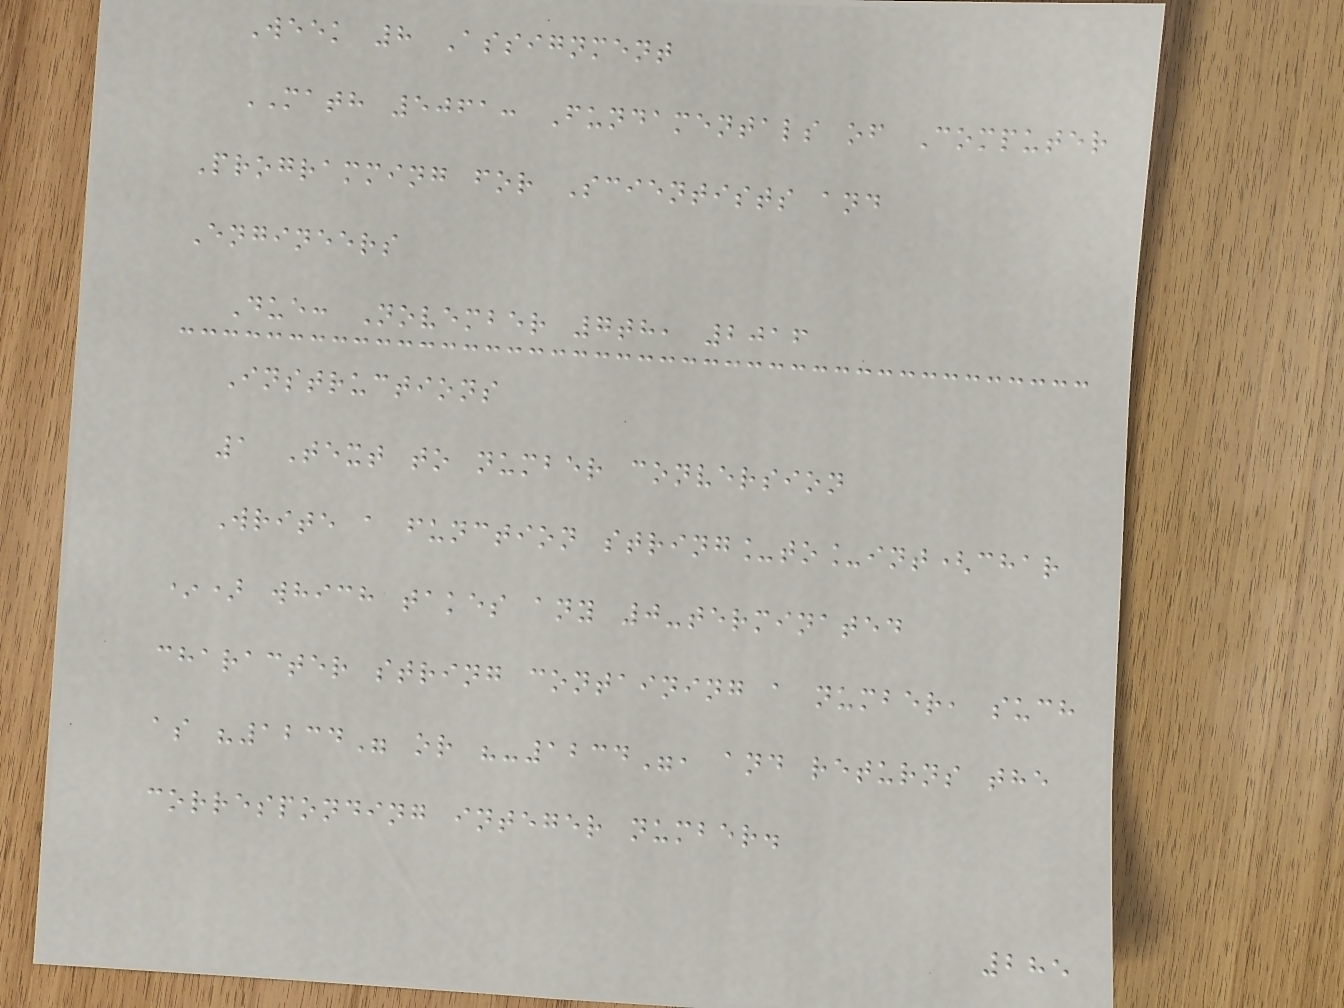Week 8 Assignment
MATH 5061: Fundamentals of Computer
Programming for Scientists and
Engineers
Due: November 7th, 2016
Instructions
1 Text to number conversion
Write a function string_to_int(char
*) which takes any 0-terminated
character string containing a number, such
as "1234" or "-1234", and returns the
corresponding integer number.
285
